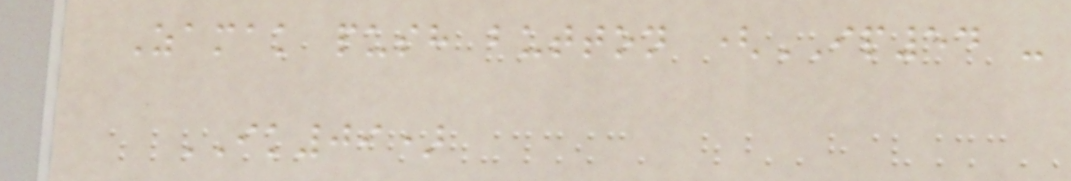Zamak push button (IP54 -
IK09)
